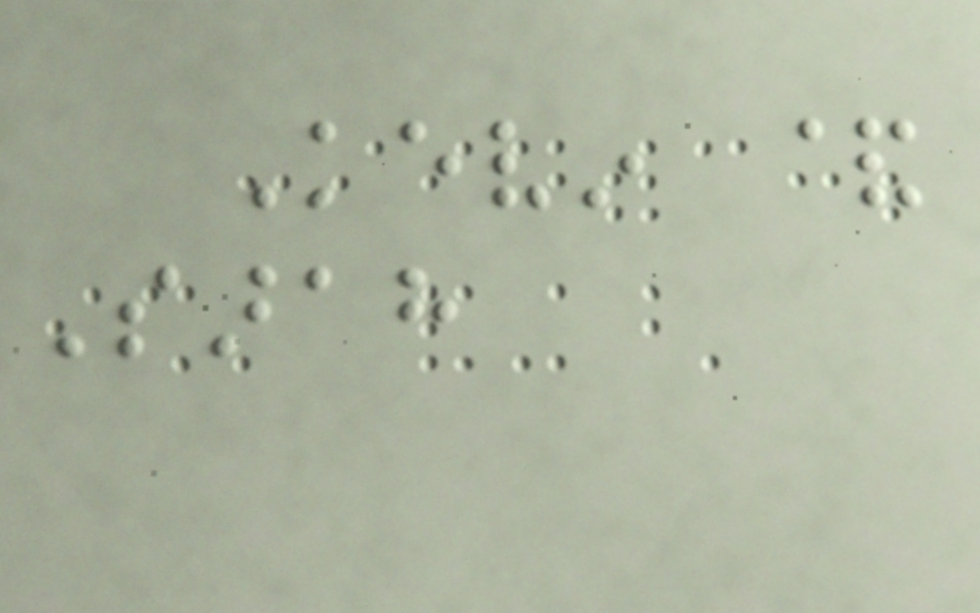Kevin &
Sarah
